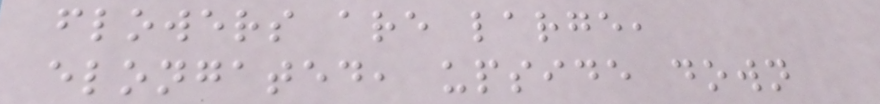flowers are large,
elongated, upside down
